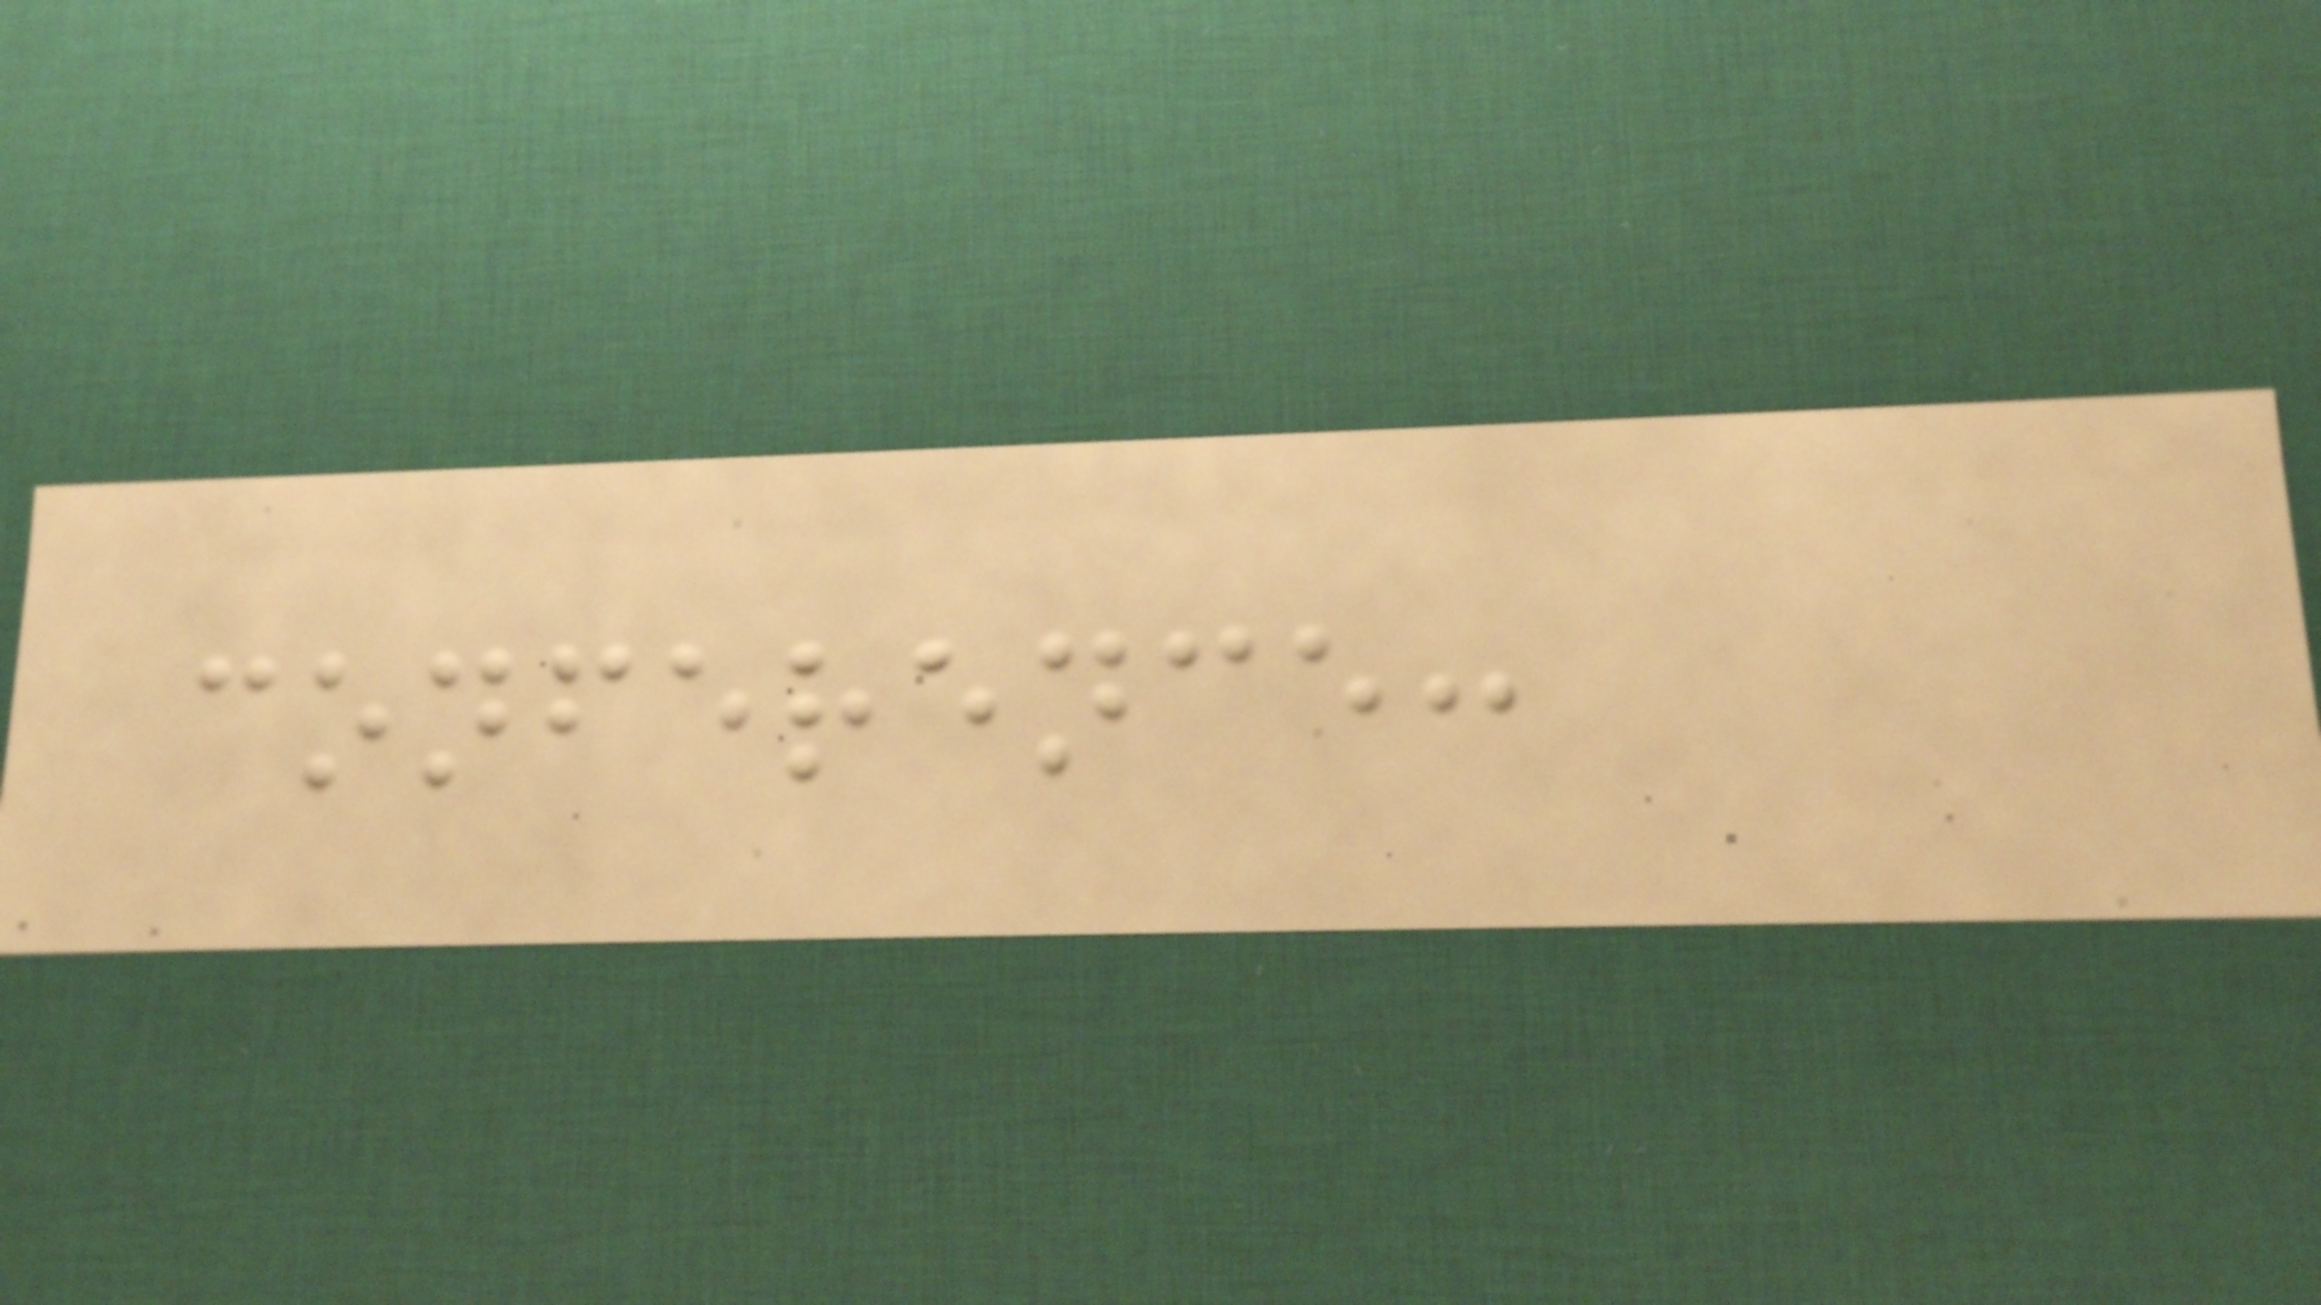conference:
